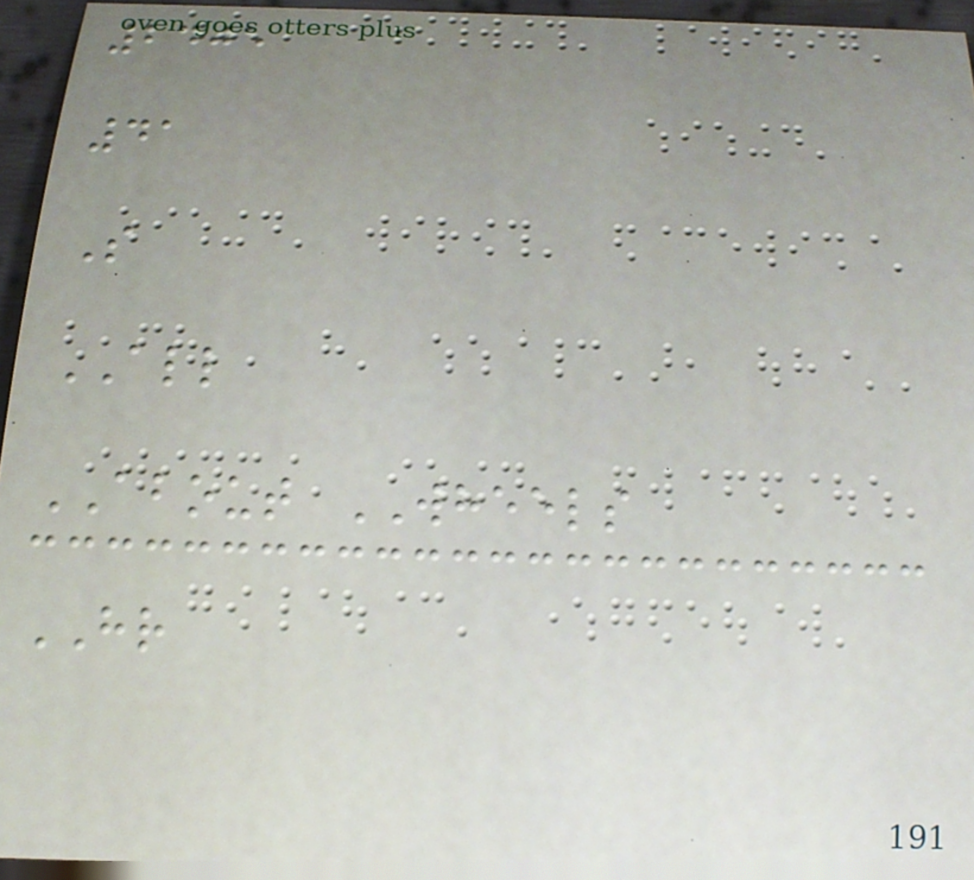2405
41
S
ALL
ABOUT WHEELS
HR
